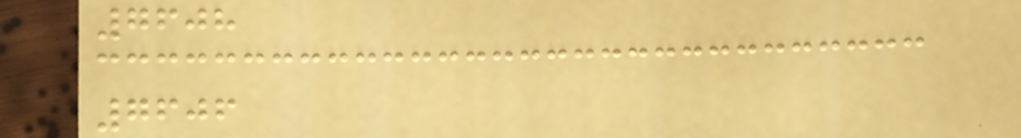7608
7606
